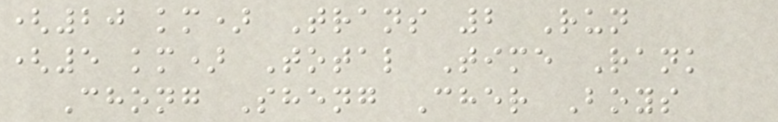(20 km) Trans 2 Run
(5 km) Total Time Rank
Chong Sheng Cher Boys
